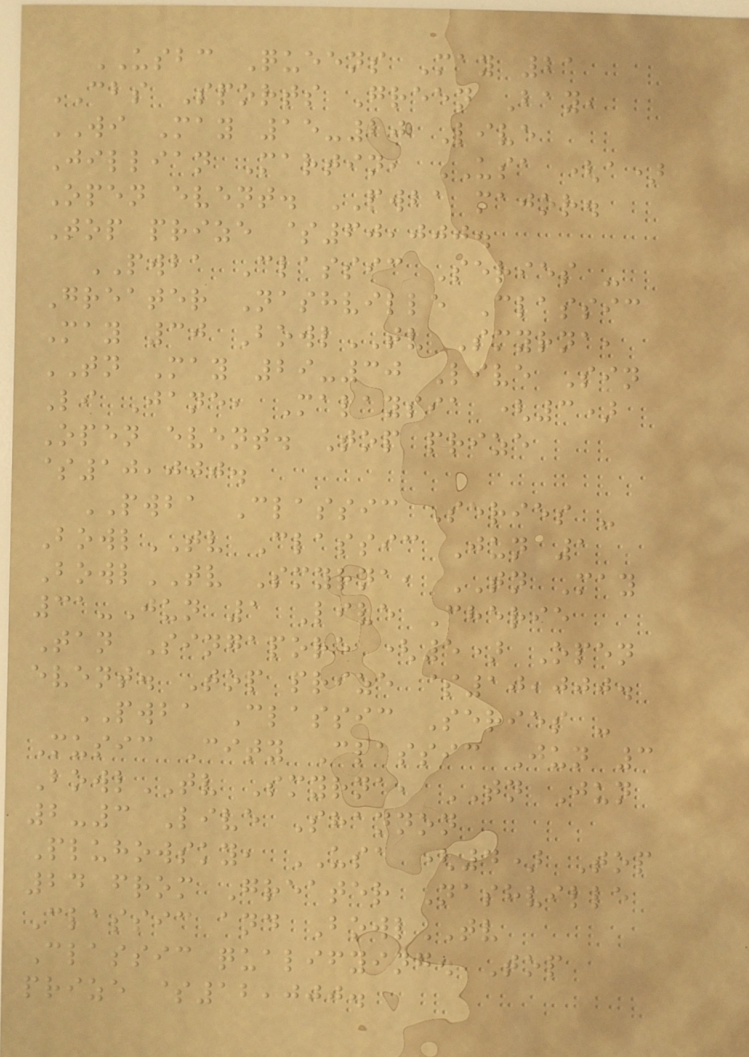USBC Queens May 21
CBS Sports Green Bay,
WI May 15-20 Live
Jillian Martin, USA (a)
Open event. PWBA major.
Top prize $60,000.
PWBA Classic Series -
Greater Nashville Classic
May 30 BowlTV Smyrna,
TN May 29-30 Live Sin
Li Jane, Malaysia (3)
Open event. Top prize
$10,000.
PWBA Classic Series -
BowlTV Classic Jun 1
BowlTV Smyrna, TN May
31-Jun 1 Live Cherie
Tan Singapore (5) Open
event. Top prize $10,000.
PWBA Classic Series -
Music City Classic Jun 3
BowlTV Smyrna, TN Jun
2-3 Live Shannon
Pluhowsky, USA (4) Top
24 from Greater Nashville
Classic and BowlTV
Classic qualifying. Top
prize $12,000.
